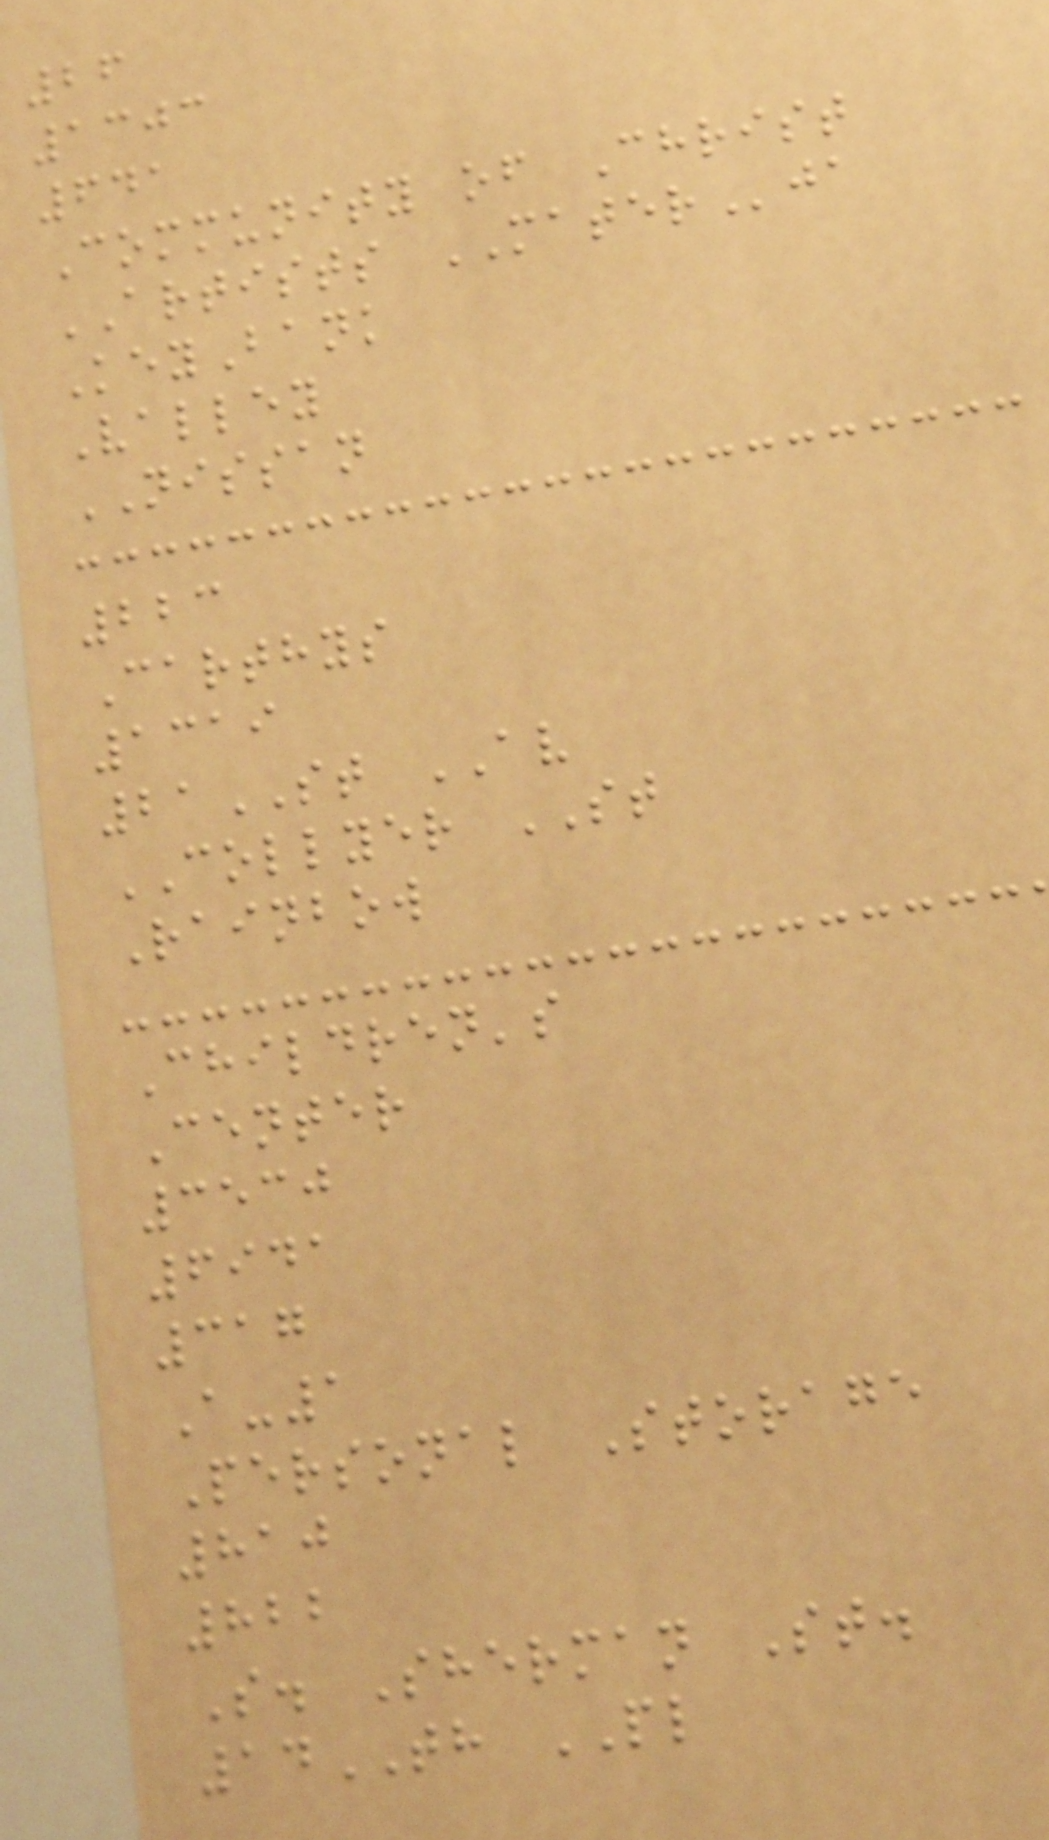26
1303
641
Community of Christ
ARTISTS MATERja
KeyBank
Valley
NISSAN
223
Carthys
1319
21ST AV
COLLYER ST
Rainbow
Children's
Center
3530
6941
317
A-1
Personal Storage
810
822
S. Sherman St.
14TH PL
